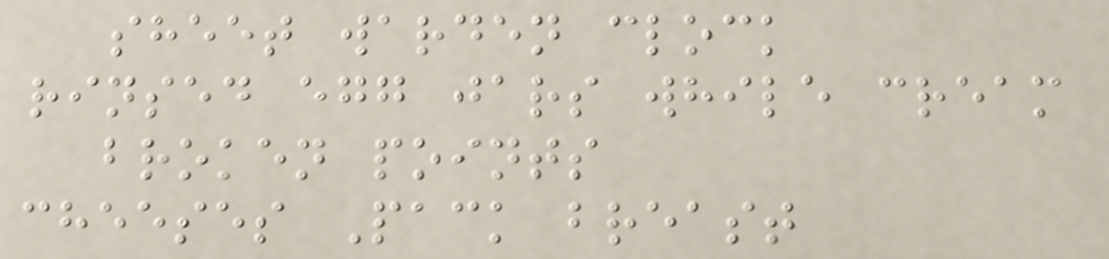sheet warden clock
rinsed egg jars while cream
broken points
cheeses Pack breast
